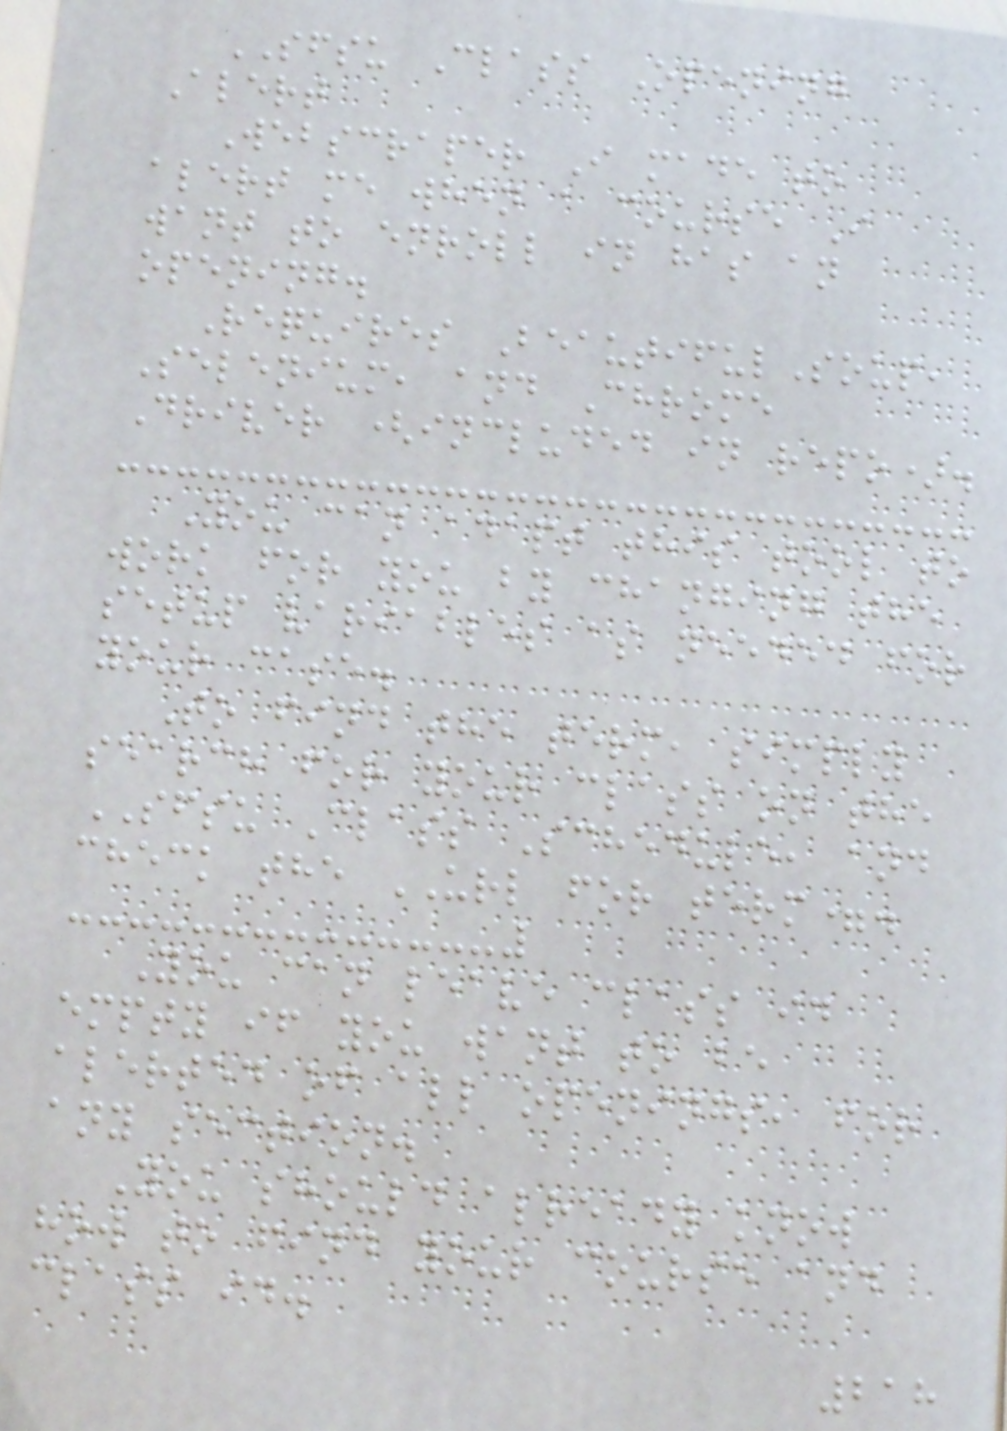SFSU Class Opening
Alert
Webscraper I made to
alert me when a course I
want to enroll in has an
opening.
Requires BeautifulSoup,
Selenium, and Chrome
Driver (included in repo).
You can adapt this tool to
work for you by changing the
setup variables as needed for
your case.
To find the term, simply
search for your class on the
SFSU Class Schedule, and
check the URL for term=.
You can leave class id
empty if you want to be
alerted of all openings, for
any section.
You should already know
how to find your course and
class id.
218
